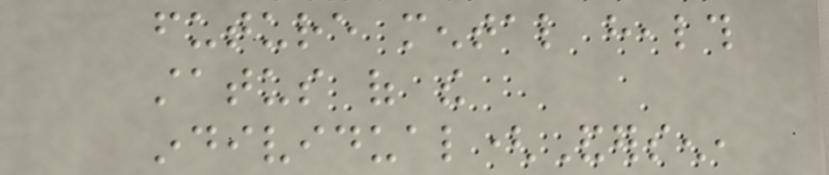future mental health
status of the
individual(Andersen,
